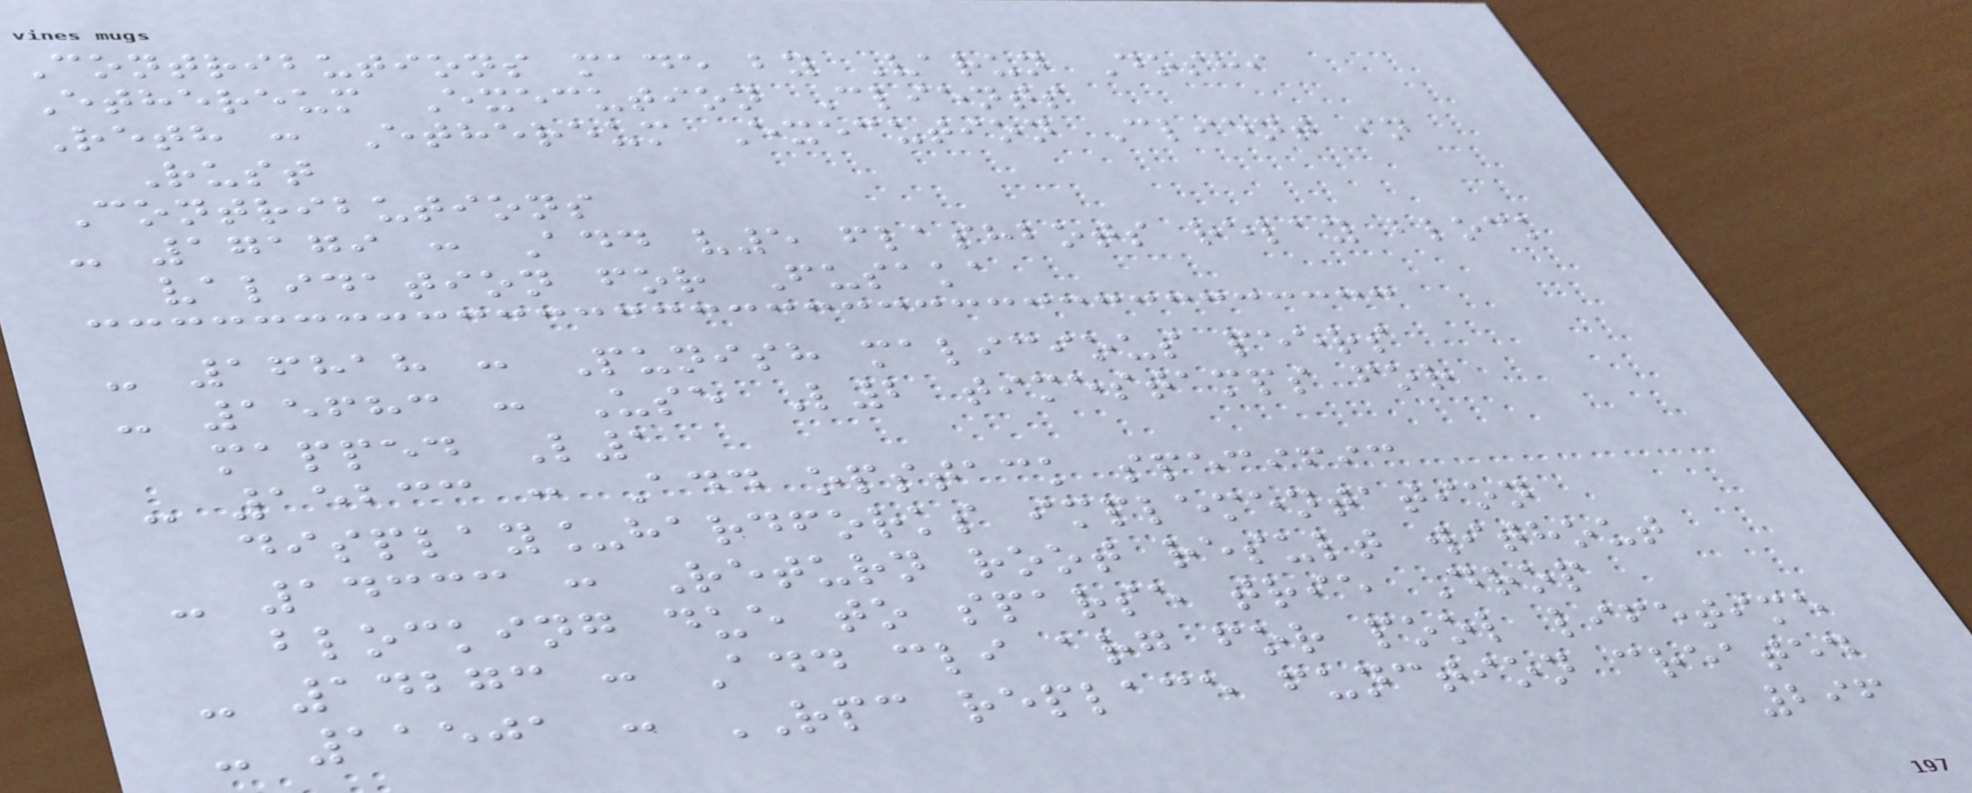Contributions made by Varun Doshi
Ethereum Execution Clients
Reth : Ethereum Execution Client in
Rust
Contributions
- 17179 : Add v5 flashbots relay block
validation for Fusaka
- 16818 : Punish malicious peers
- 15683 : Use L2 timestamps for
mapped L1
- 15233 : Add opstack specific
display_hardforks implementation
- 14333 : Return root result without
blocking due to sparse trie Drop
- 14273 : Add cli arg for pool lifetime
- 11501 : RPC replace function created
296
